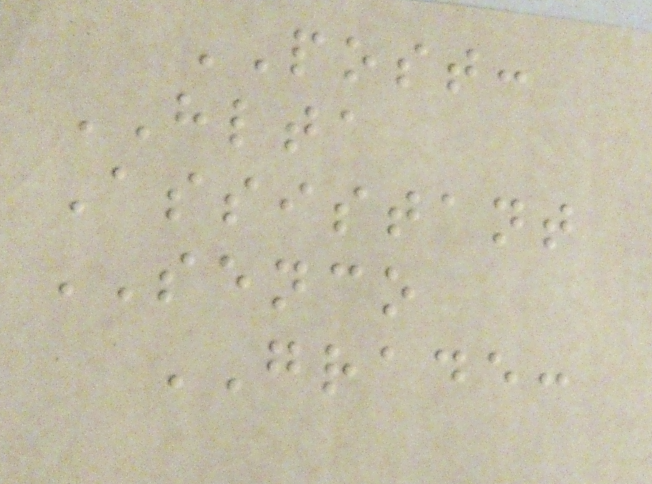POST:
HLTA
Assistant
SENCO
GRADE:
